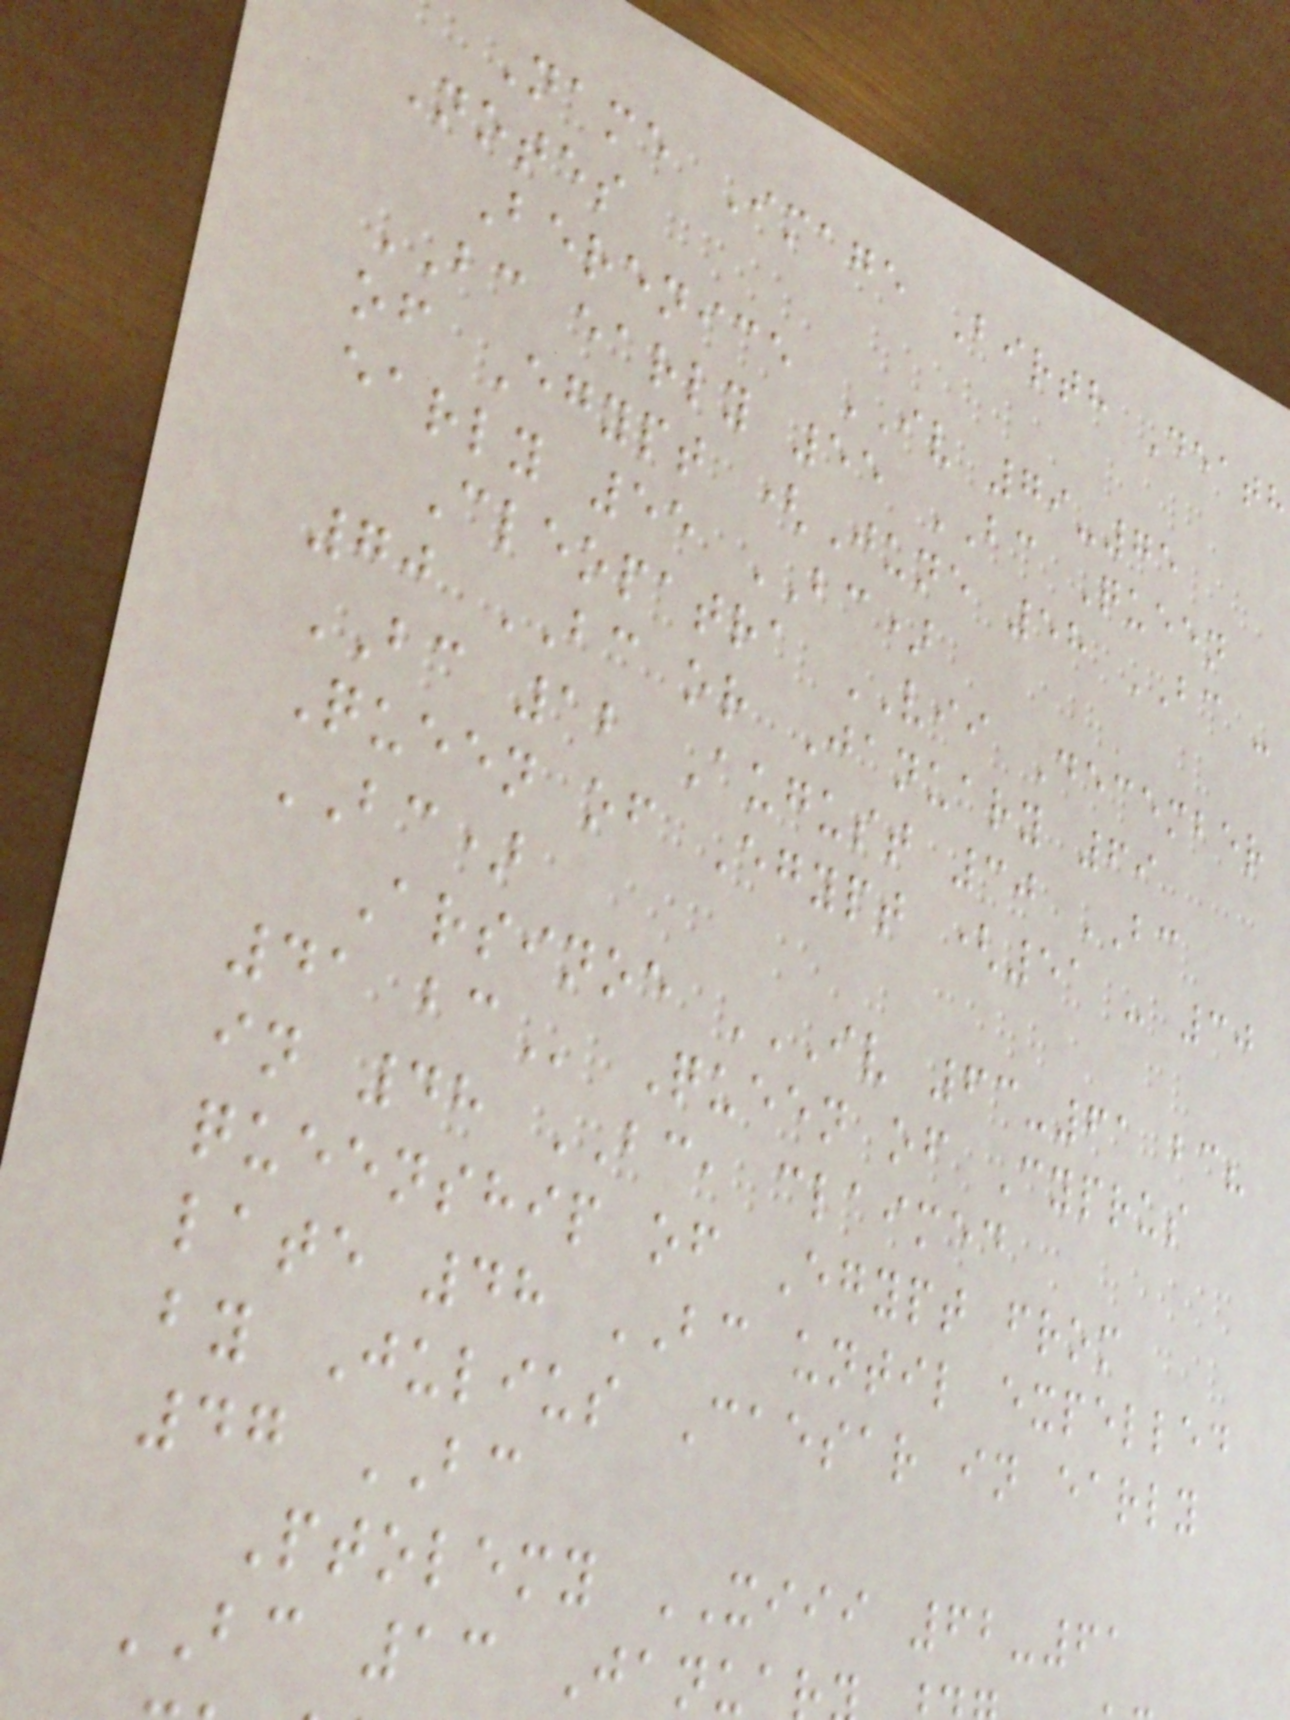Name Image Birth Death
Notes
Berenice IV 79-75
BC early 55 BC Queen
of Egypt (June 58 BC -
early 55 BC)
Cleopatra VII December
70 BC or January 69
BC 12 August 30 BC
Queen of Egypt (51 - 30
BC)
Arsinoe IV 63-61 BC?
in 48 BC, claimed
queenship of Egypt from
late 48 BC until expelled
by Julius Caesar in early
47 BC
Ptolemy XIII 62-61
BC 13 Janua
